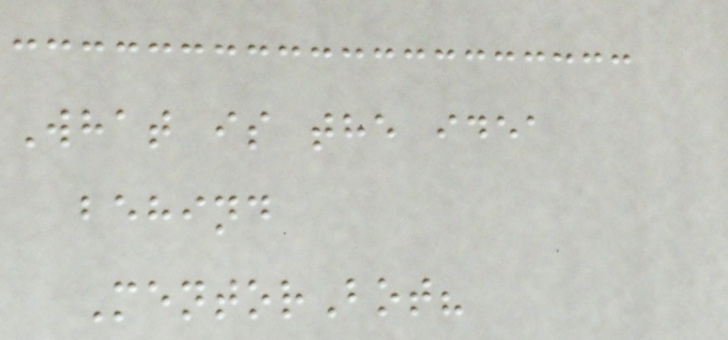What is the idea
behind
MentorBot?
